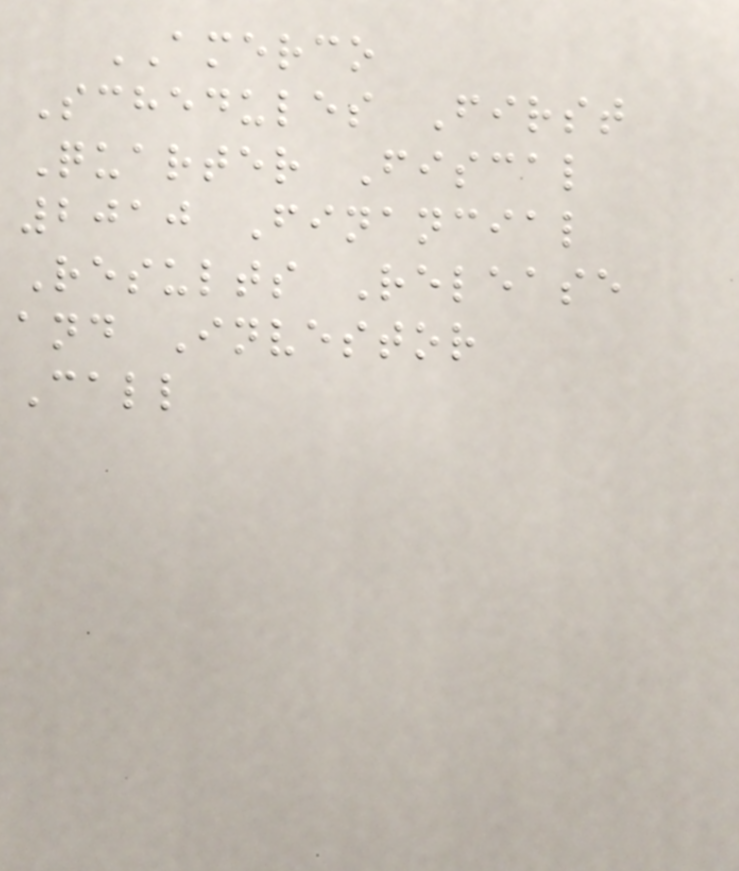AMERCO
Schedules First
Quarter Fiscal
2010 Financial
Results Release
and Investor
Call
